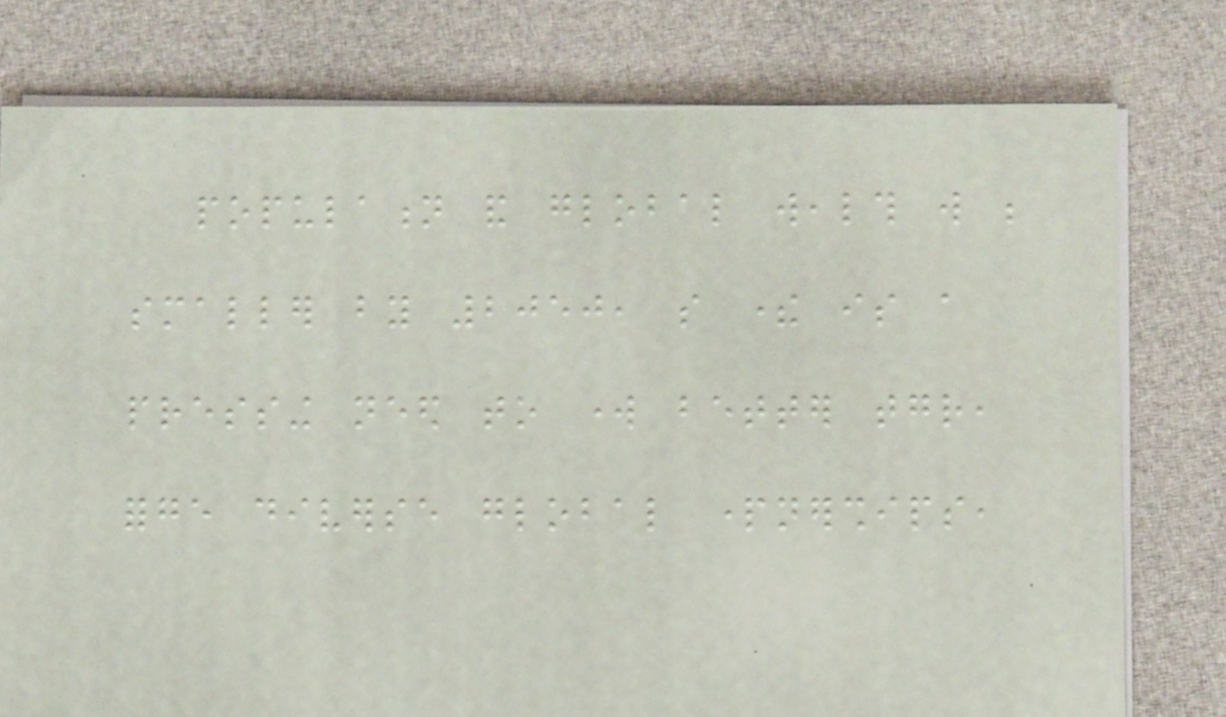population and global wealth will be
smaller by 2050, so there is a
pressing need to work better together,
forge diverse global partnerships,
